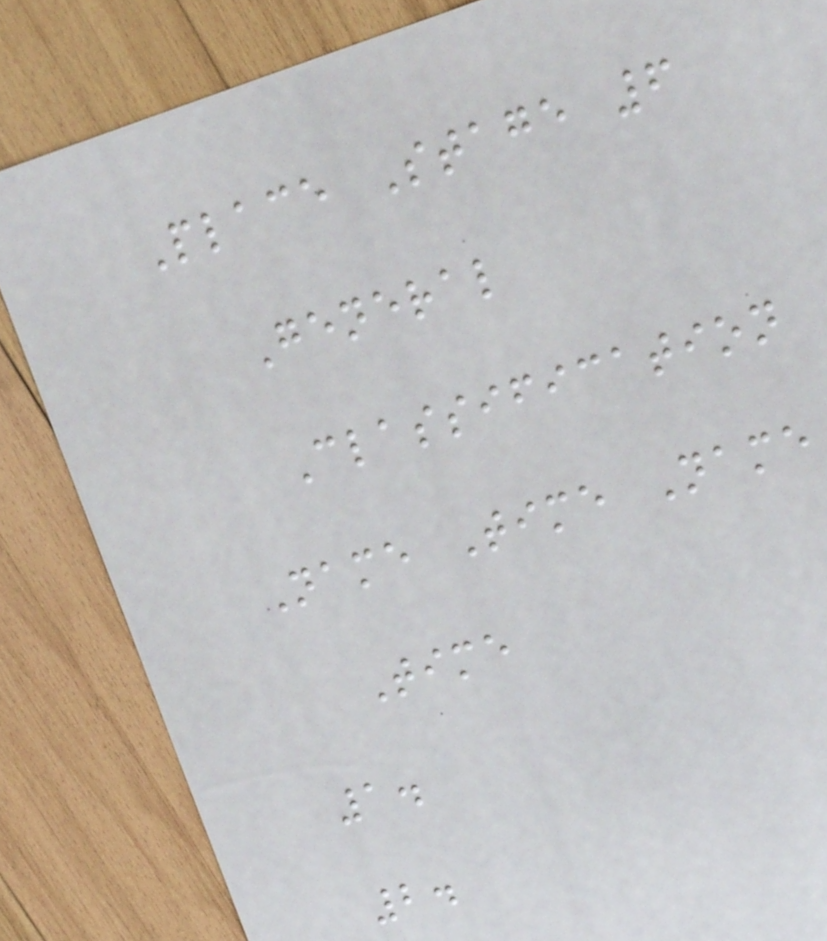Place Stage 6
General
Classification
Name Time Name
Time
1.
2.
